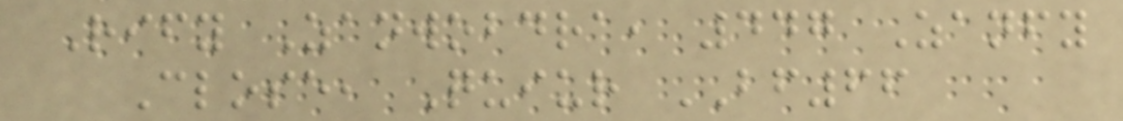Rify Zanwobdra, 447 Zanfy
Close, Quiur BF66
